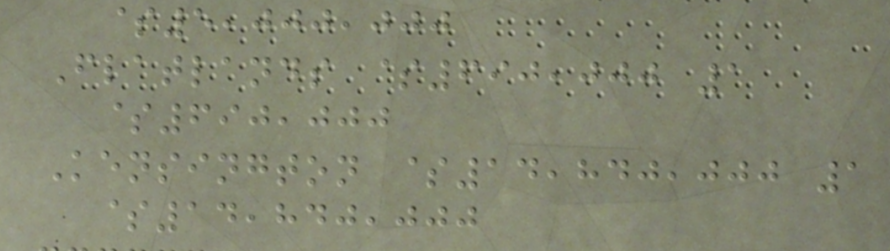$5,000,000
Flatlands $690,000 1
$690,000
Kensington $14,840,000 1
$14,840,000
